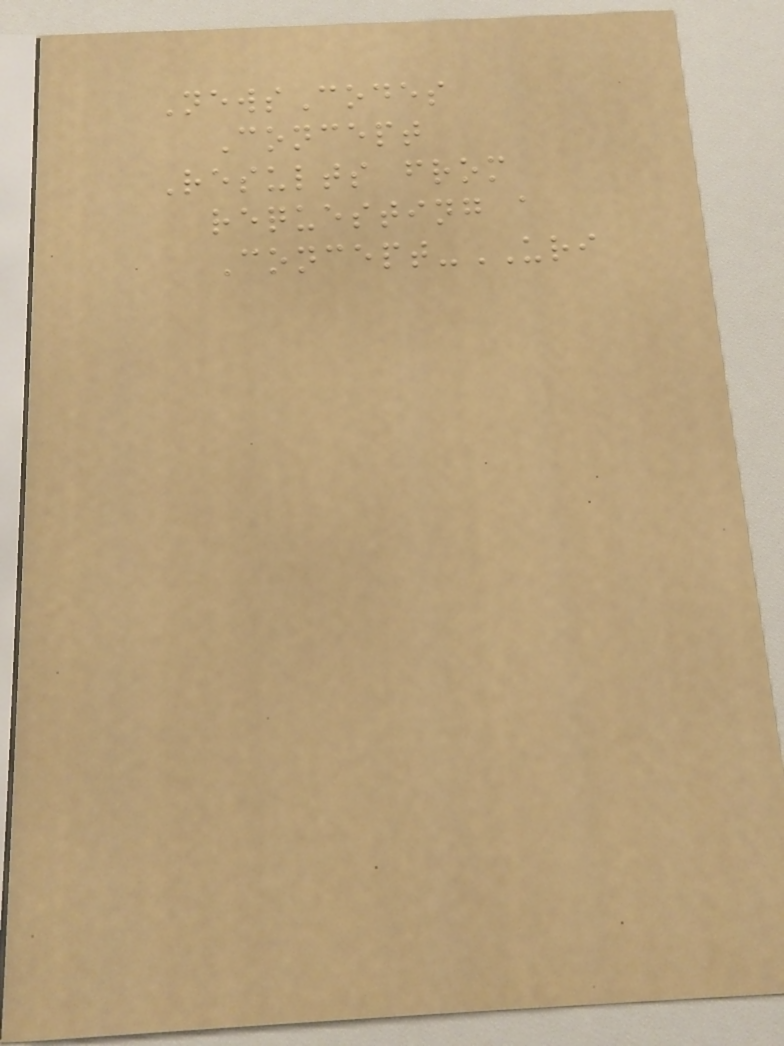NewsCodes
Concept
Results from
requesting a
Concept-URI
